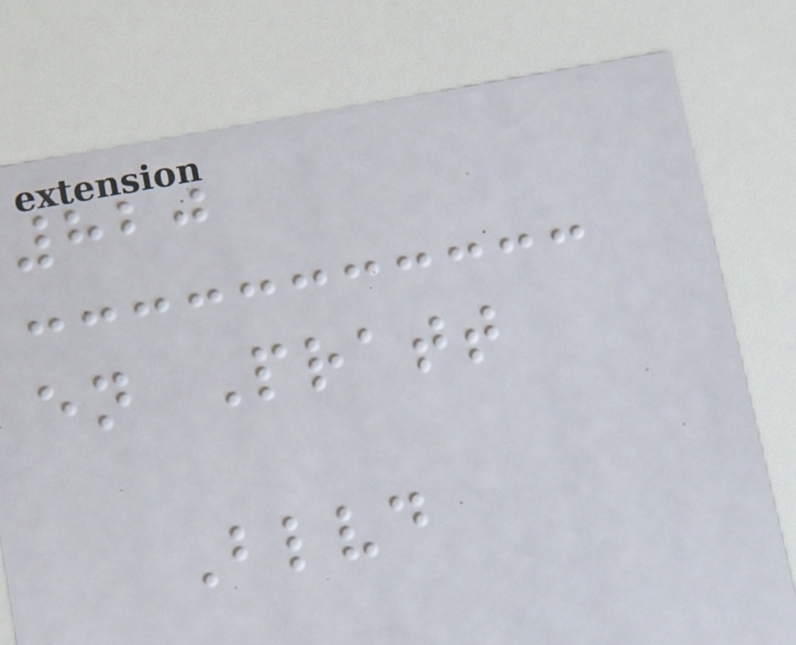820
en Pratt
Blvd
